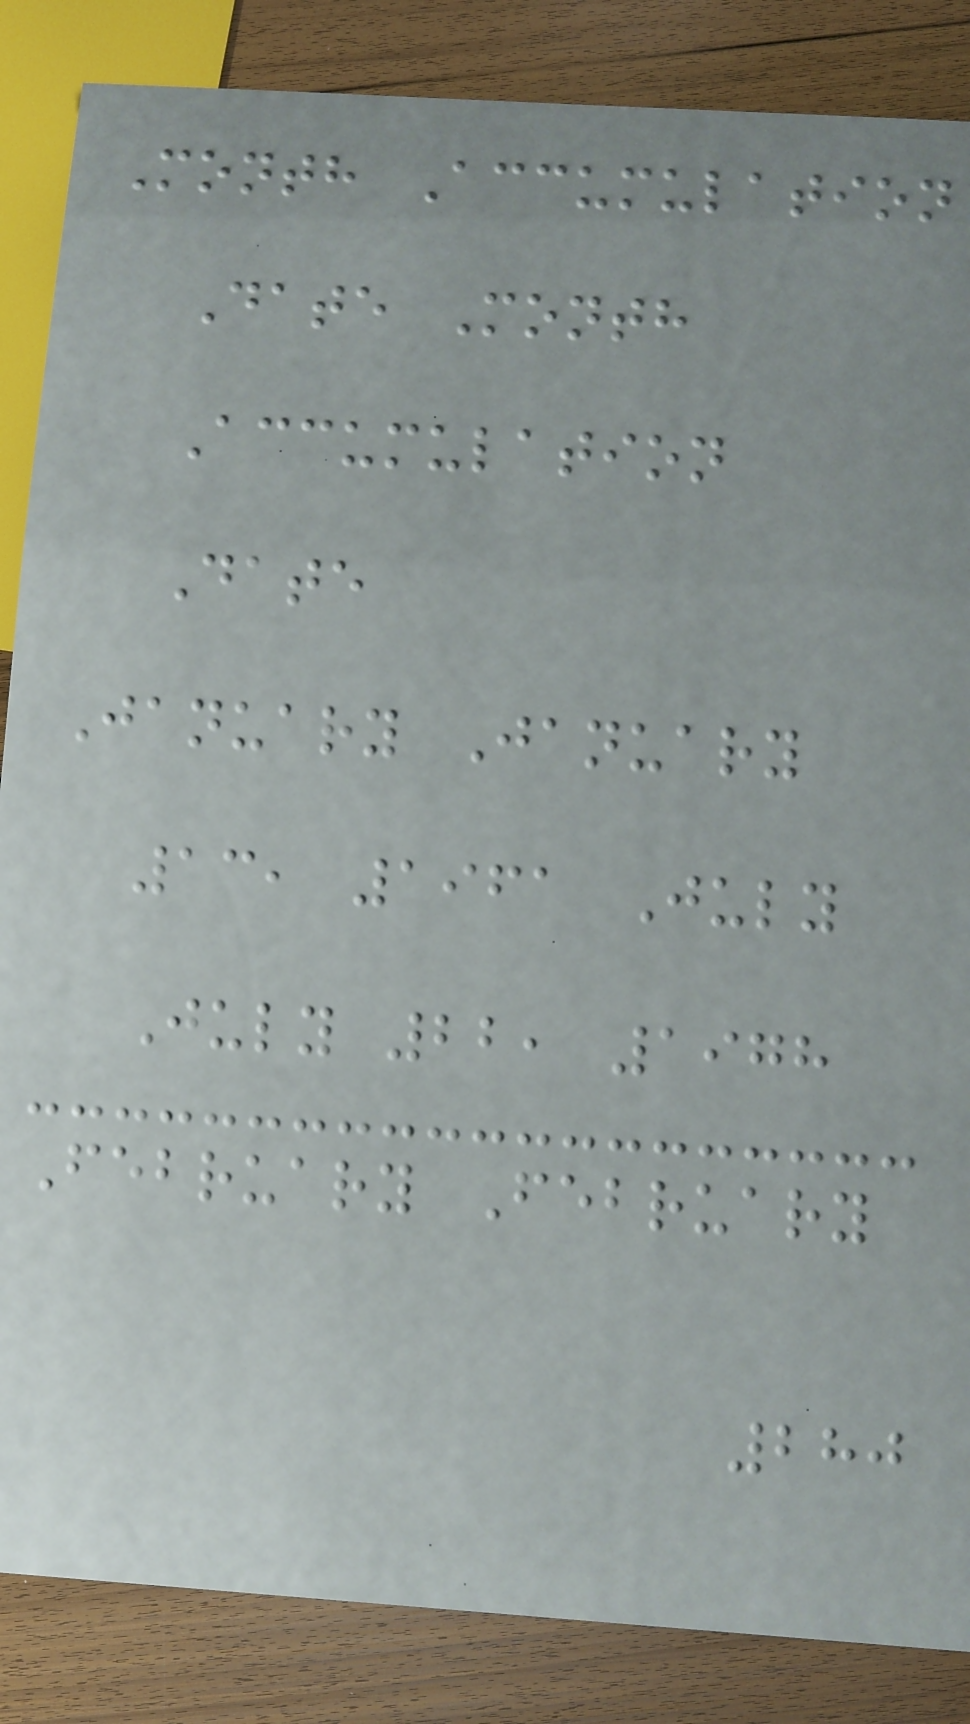Month Accumulation
Date Month
Accumulation
Date
January January
13, 1961 July
July 22, 1978
February February
280
